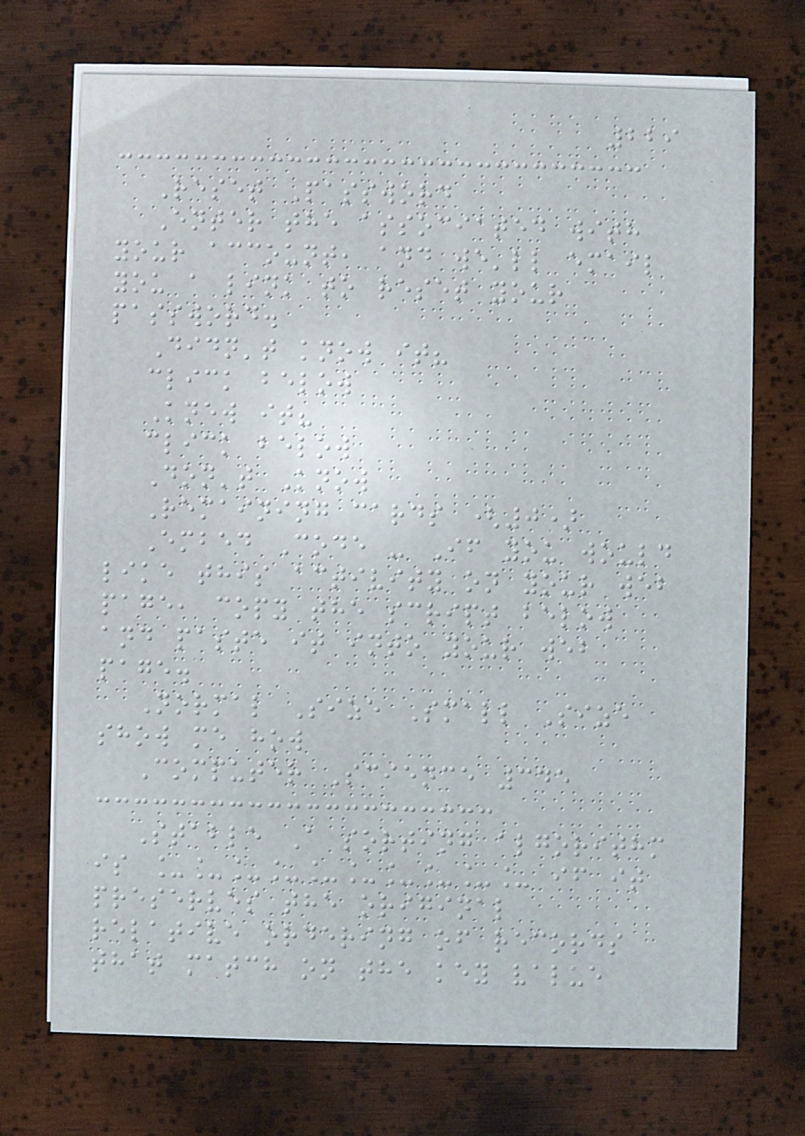229
Reset Password
Enter the associated with
your account, and we'll email
you a link to reset your
password.
Didn't know it?
click below
Knew it?
click below
Don't Know
Remaining cards (0)
Embed Code - If you would
like this activity on your web
page, copy the script below
and paste it into your web
page.
Normal Size Small Size
show me how
Computer Science 345
Stable A sorting algorithm
is __________ if it
preserves the original
relative ordering of records
that match on the key value
